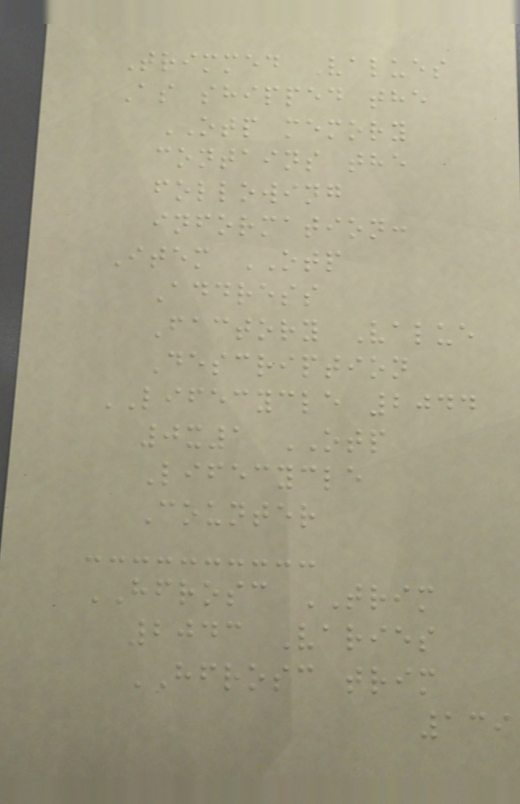Trimmed Values
As shipped the
OTP memory
contains the
following
information:
Item OTP
Address
Factory Value
Description
LIFECYCLE 2044
0x1 OTP
Lifecycle
Counter
HFROSC TRIM
2043 Varies
HFROSC trim
139
